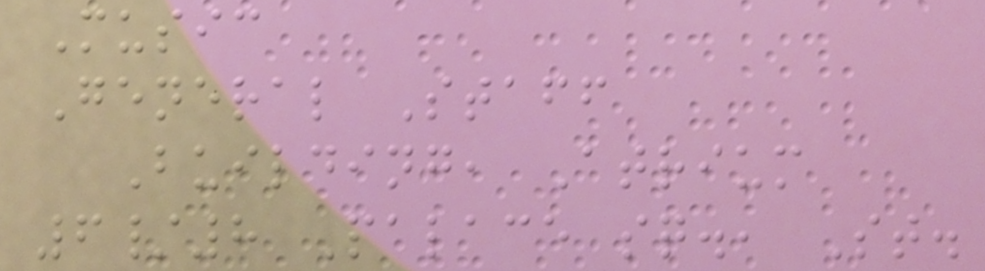Music
General Staff
Building, Atrium
6/8 Palace sq., St.
